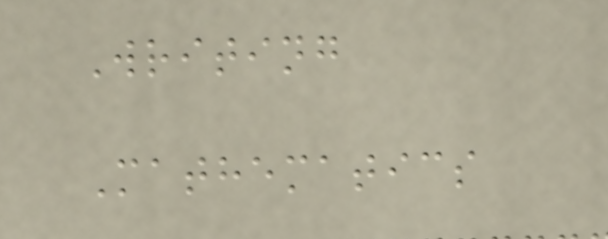Writing
Mathematics
